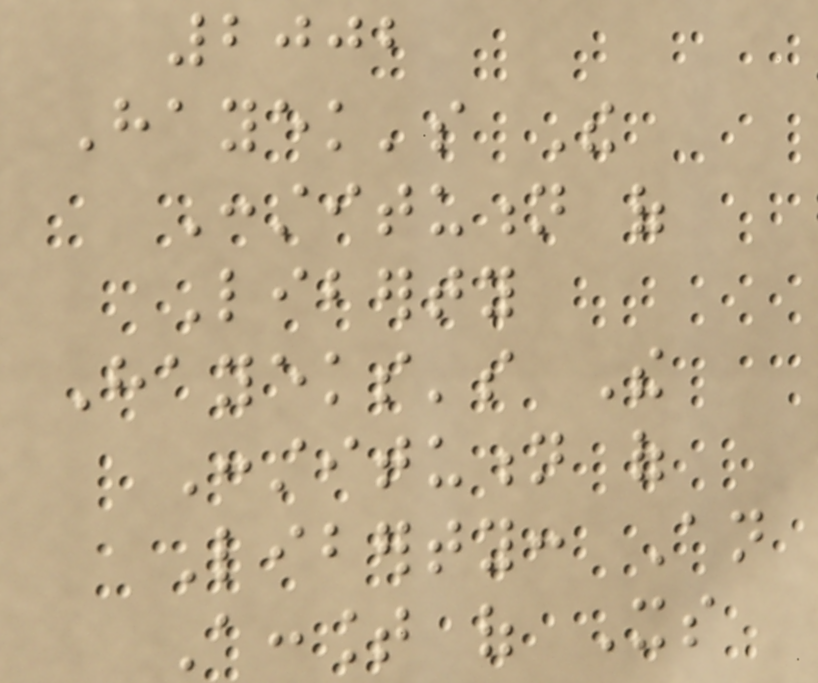2002
Hayek's The
Constitution of
Liberty
Hayeks's The
Constitution of
Liberty: An
Account of Its
